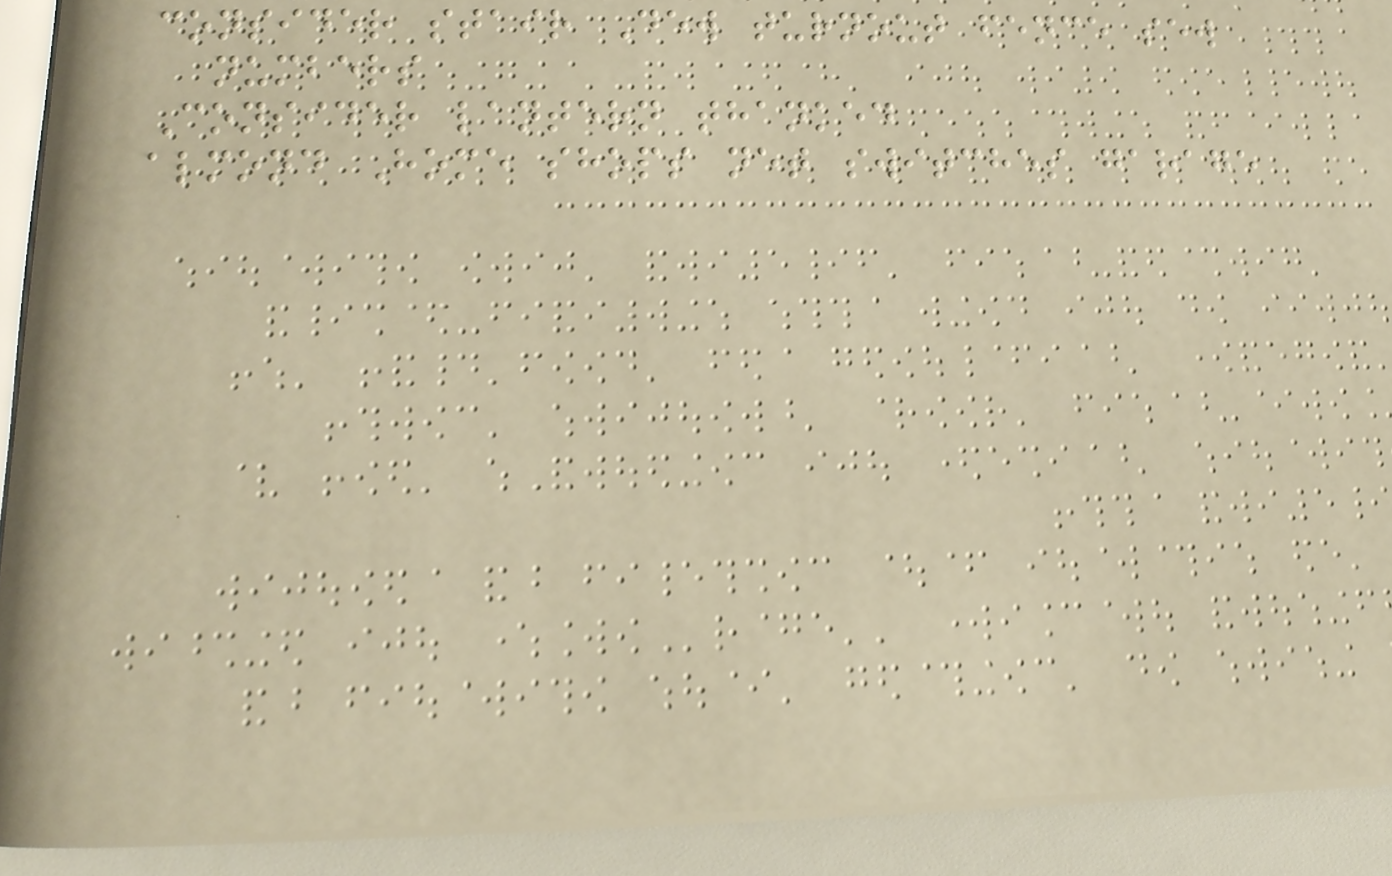consider stair Dew turnout fence sew
numbers
Consider lantern thanked
almond Home shops net switches garage
